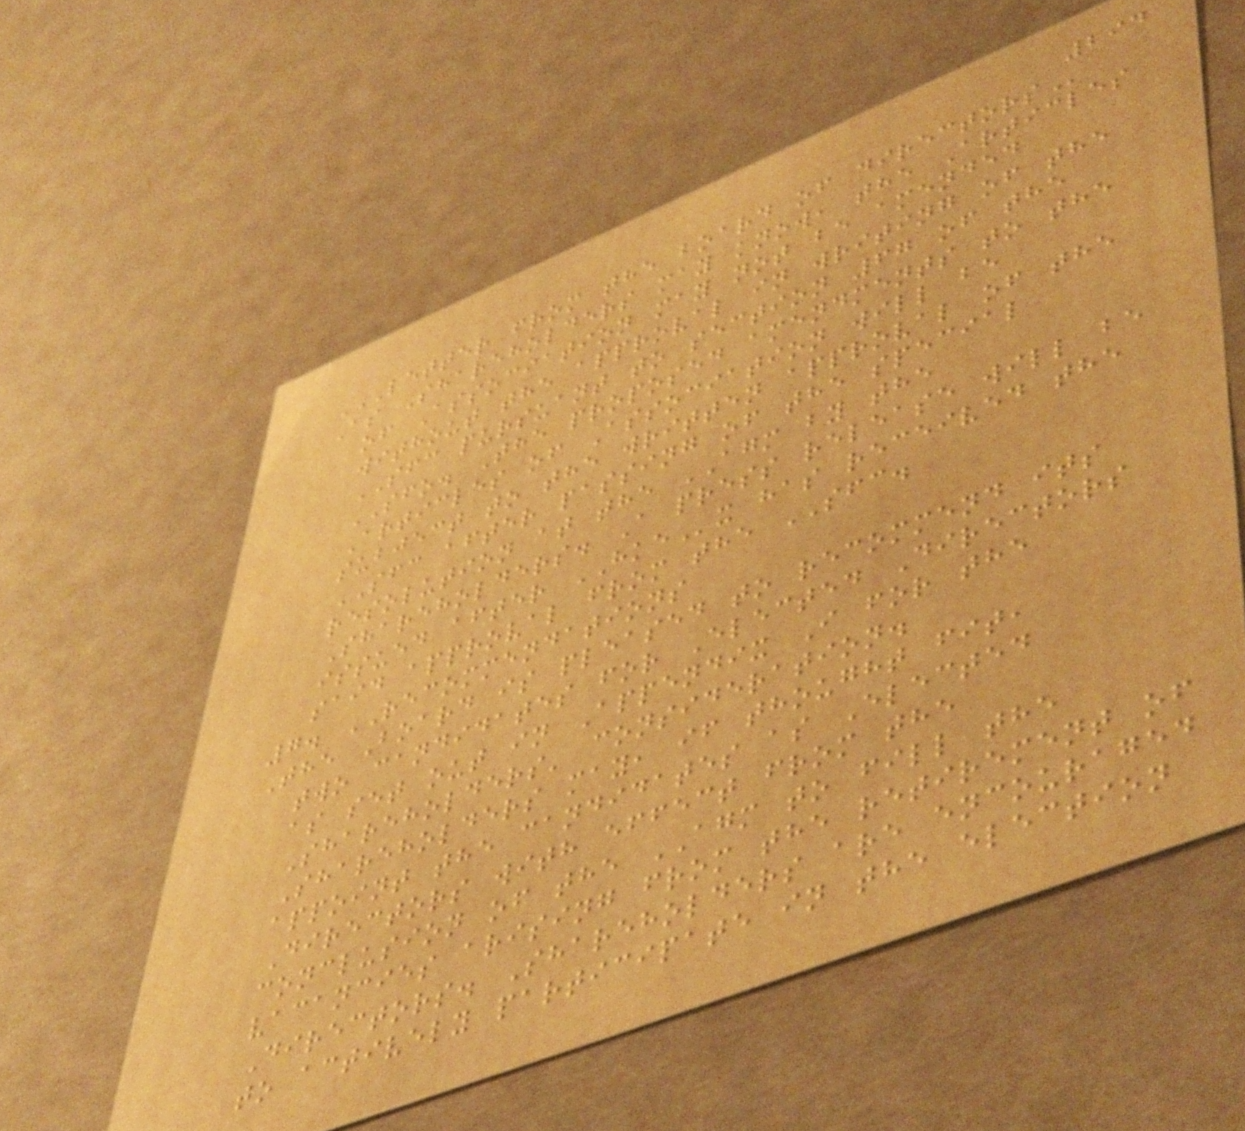294
LETTER FROM THE BOARD OF DIRECTORS
As Shareholders may know, the Articles
of Association may not be amended
without the approval in writing of the
SFC pursuant to section 67 of the
SFO. The proposed amendments to the
Articles of Association will be
subject to the written approval of the
SFC after passing of the special
resolution at the AGM by the
Shareholders. A press release will be
issued after HKEx has received the
said approval from the SFC.
7. RECOMMENDATIONS
The Board is pleased to recommend its
two candidates for Elected Directors
as set out in Appendix I for the
Shareholders' consideration.
Shareholders may, if thought fit,
appoint the candidates as Elected
Directors with effect from the
conclusion of the AGM to fill the
vacancies arising from the retirement of
Directors. Shareholders are encouraged
to actively participate in the election
